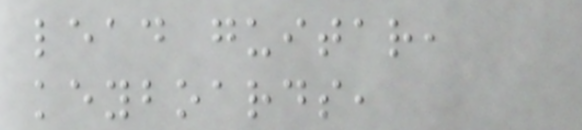lead guitar,
keyboards,
